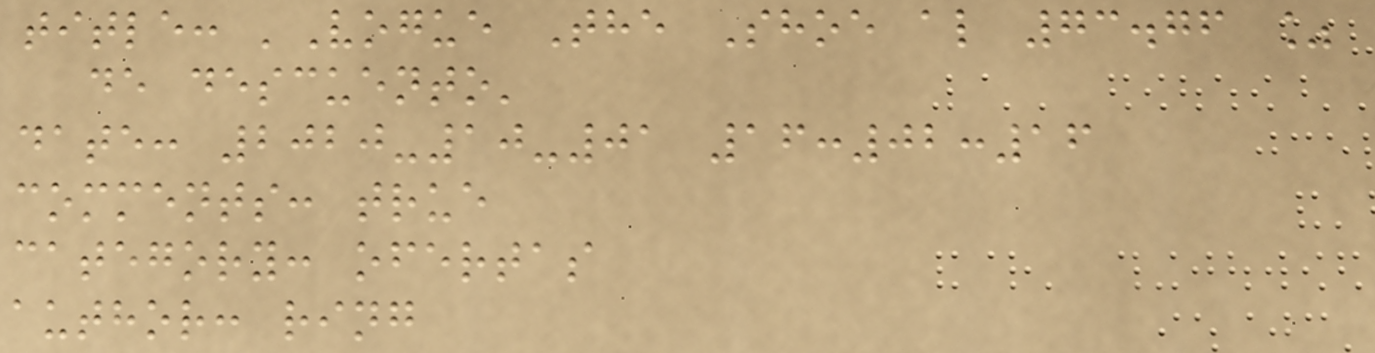title: 'Vogue The Shoe al 73.76 %
de descuento'
date: 2020-10-01 16:02:16
comments: true
category: ofertas
author: ring
